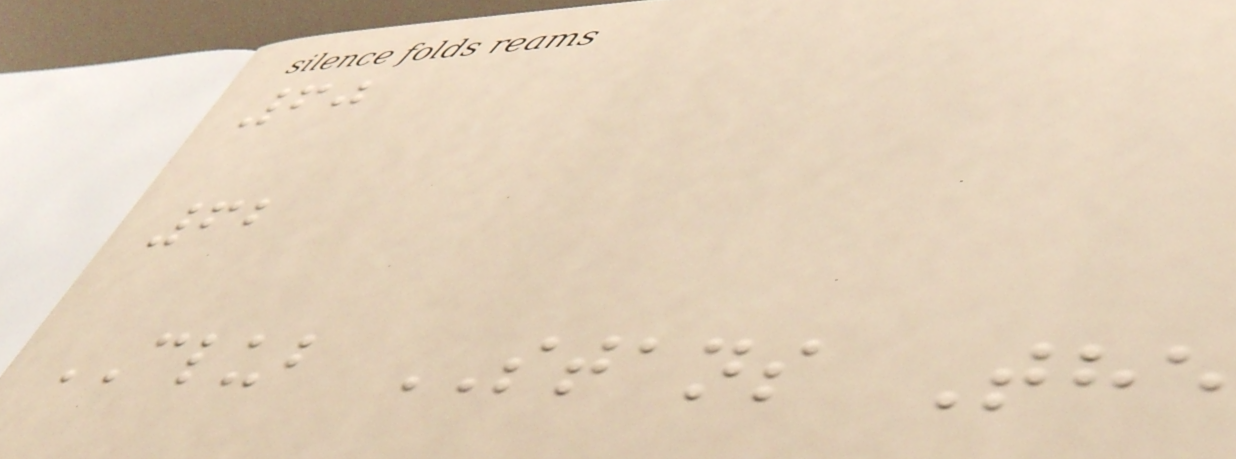60
62
CLUB STANS The
